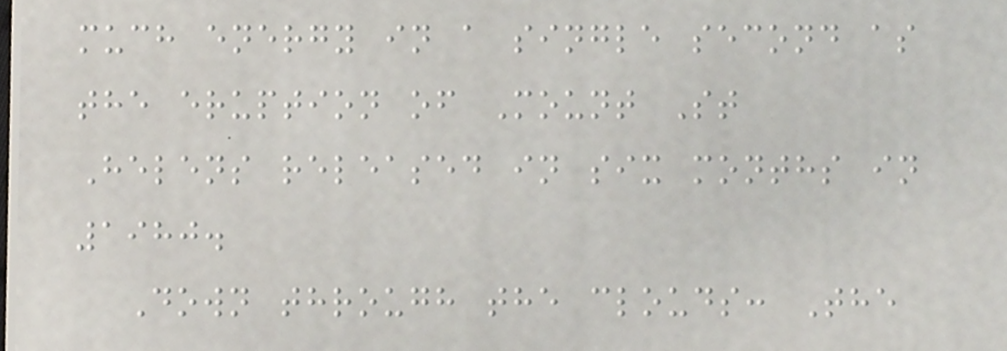much energy in a single second as
the eruption of Mount St
Helens released in six months in
1980.
Down through the clouds: The
